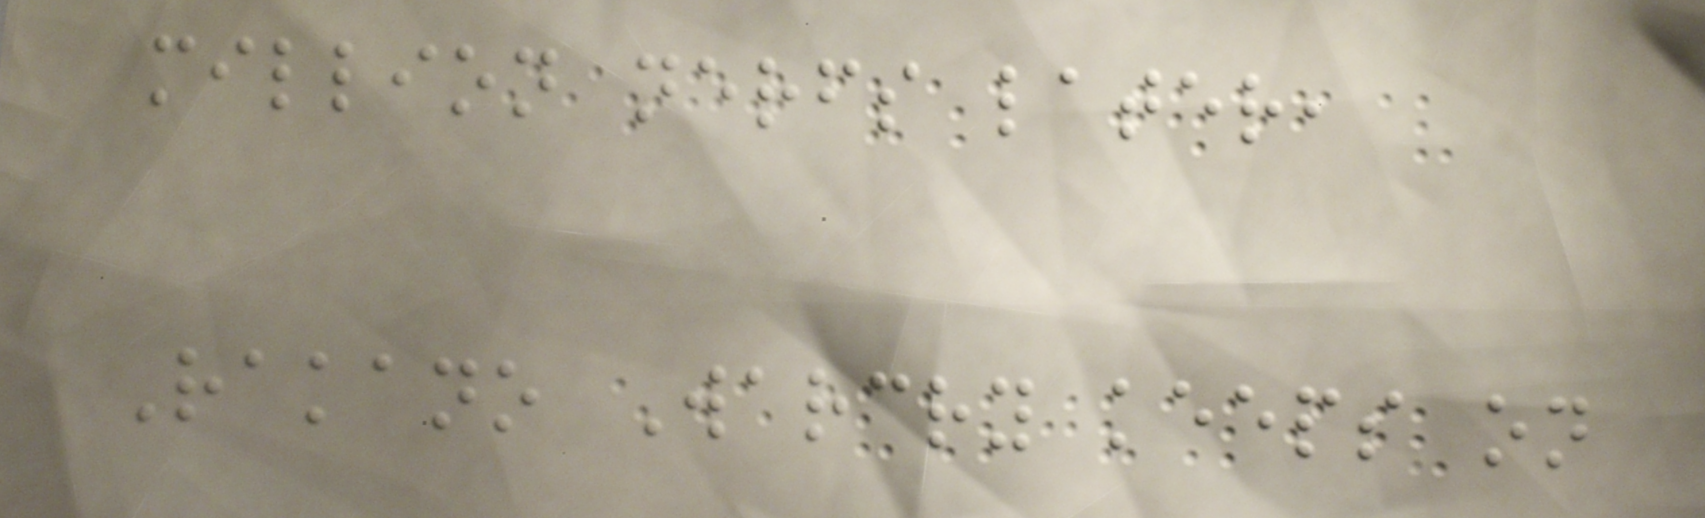million nerfs later,
Rakano Warcry keeps on
